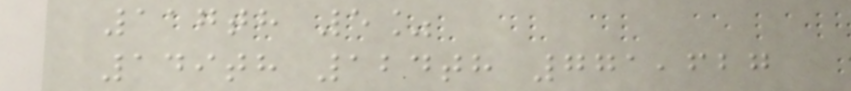117th 5%
149th 124th 771,627
